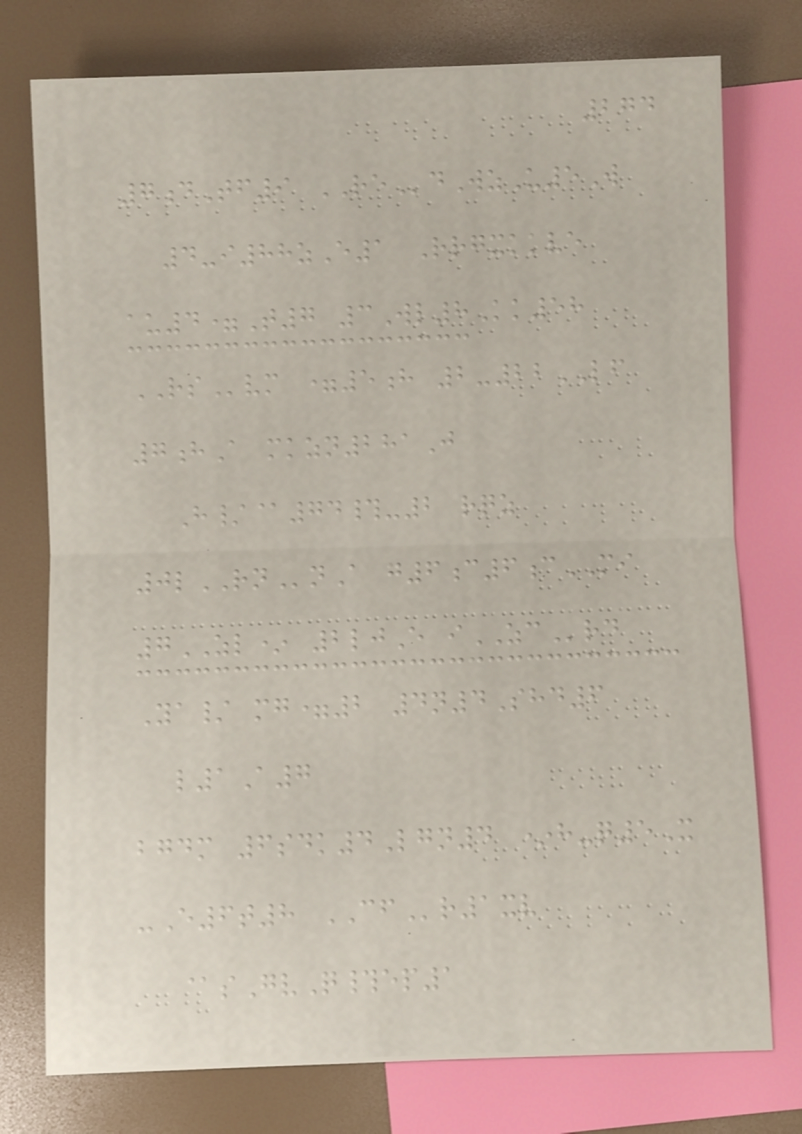274
7dTf9 REdWzU5W
4-i88zE1 Rrgxkkve
au4=T7 3Wl8Kk58
RSvm =5h 2-22LF
7hA mkzn281J
H/@74#-2 rqz
0lRNnA g6c6cMI
7ZL* 2ljE iZCrd
Ya/ mg=2 4n4Shd6
l1A7
bgdm 6sdk4Lgn4 *h-q5X
-E6t8 CFr1xv
@sGvQ#ep1
